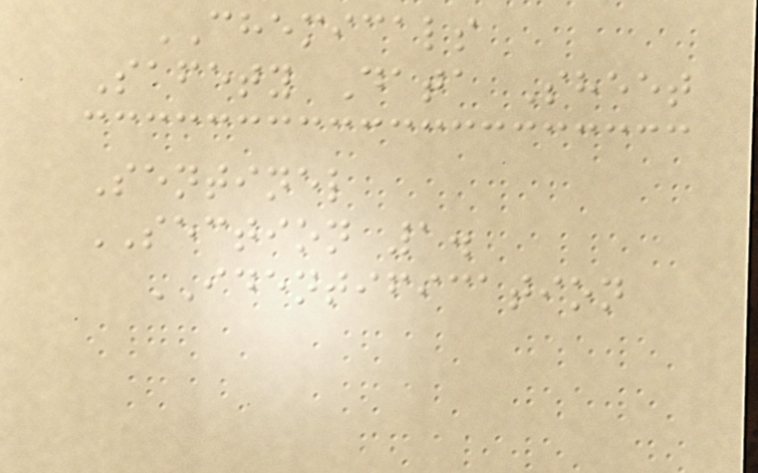CHEMICALS
Safety Data Sheet
Sentinel
SECTION 1.
IDENTIFICATION
